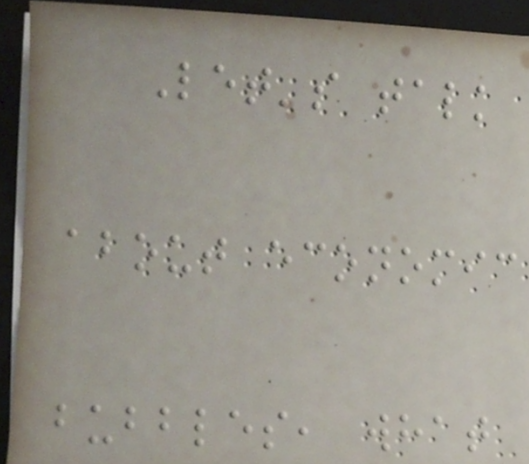Let's talk
about economic
bubbles, what
